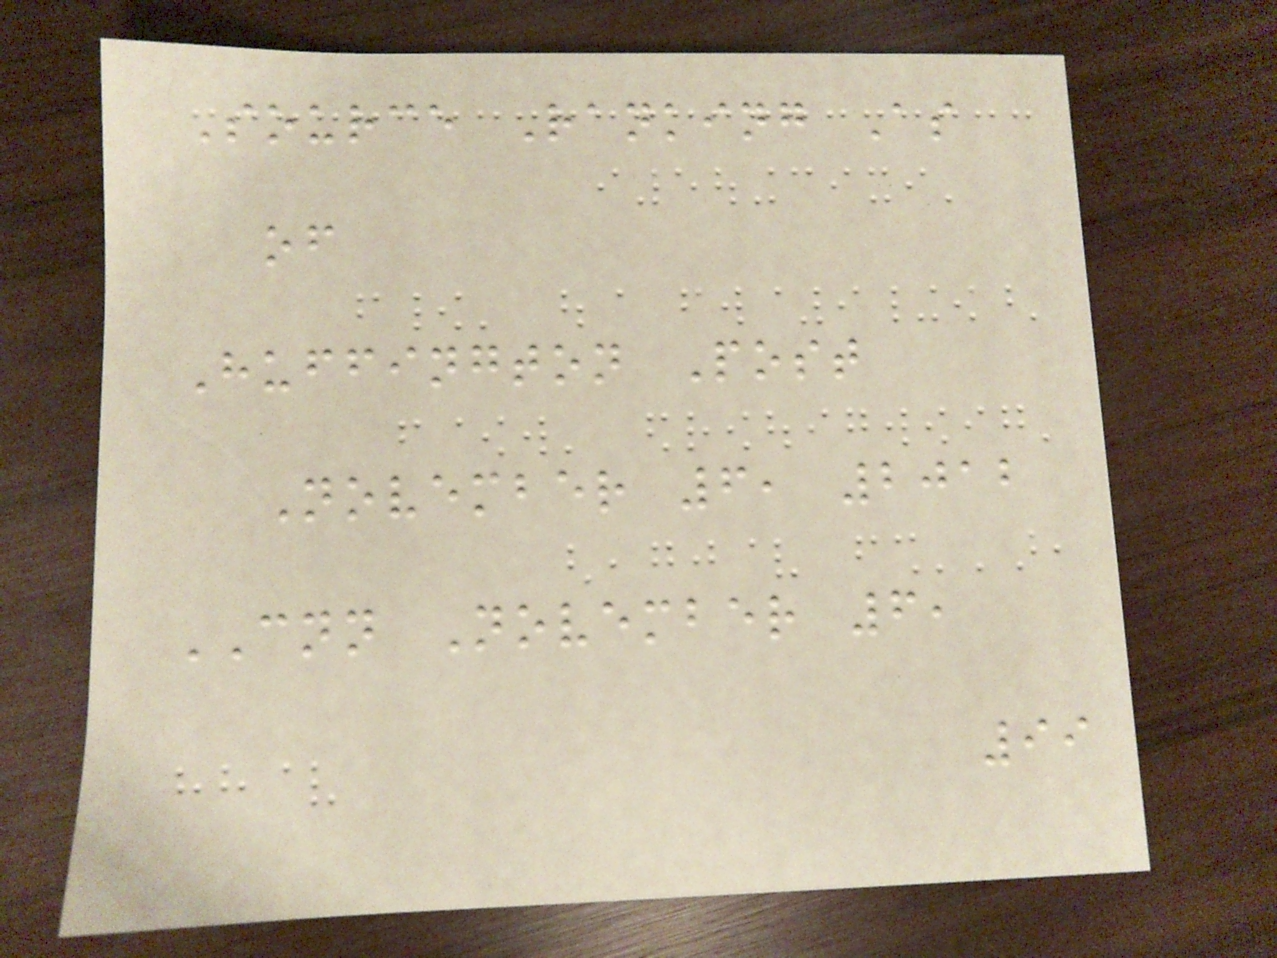Source Ranking As
of
Huffington Post
November 6, 2012
CNN November 6,
99
